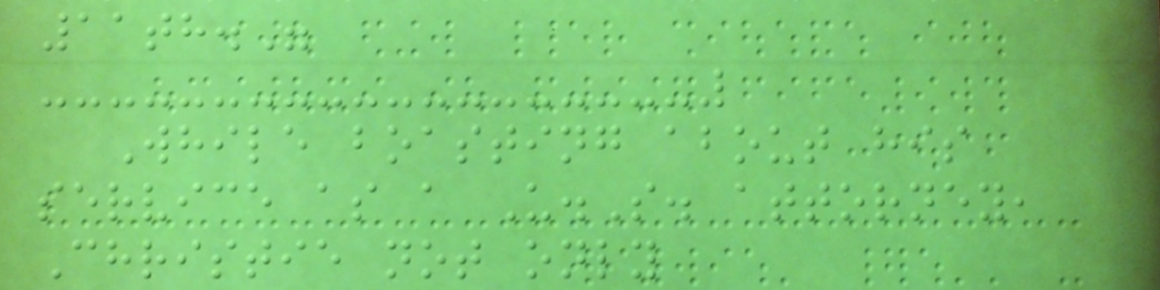11th."
While boasting about his
service as a U.S. attorney,
Christie not only
